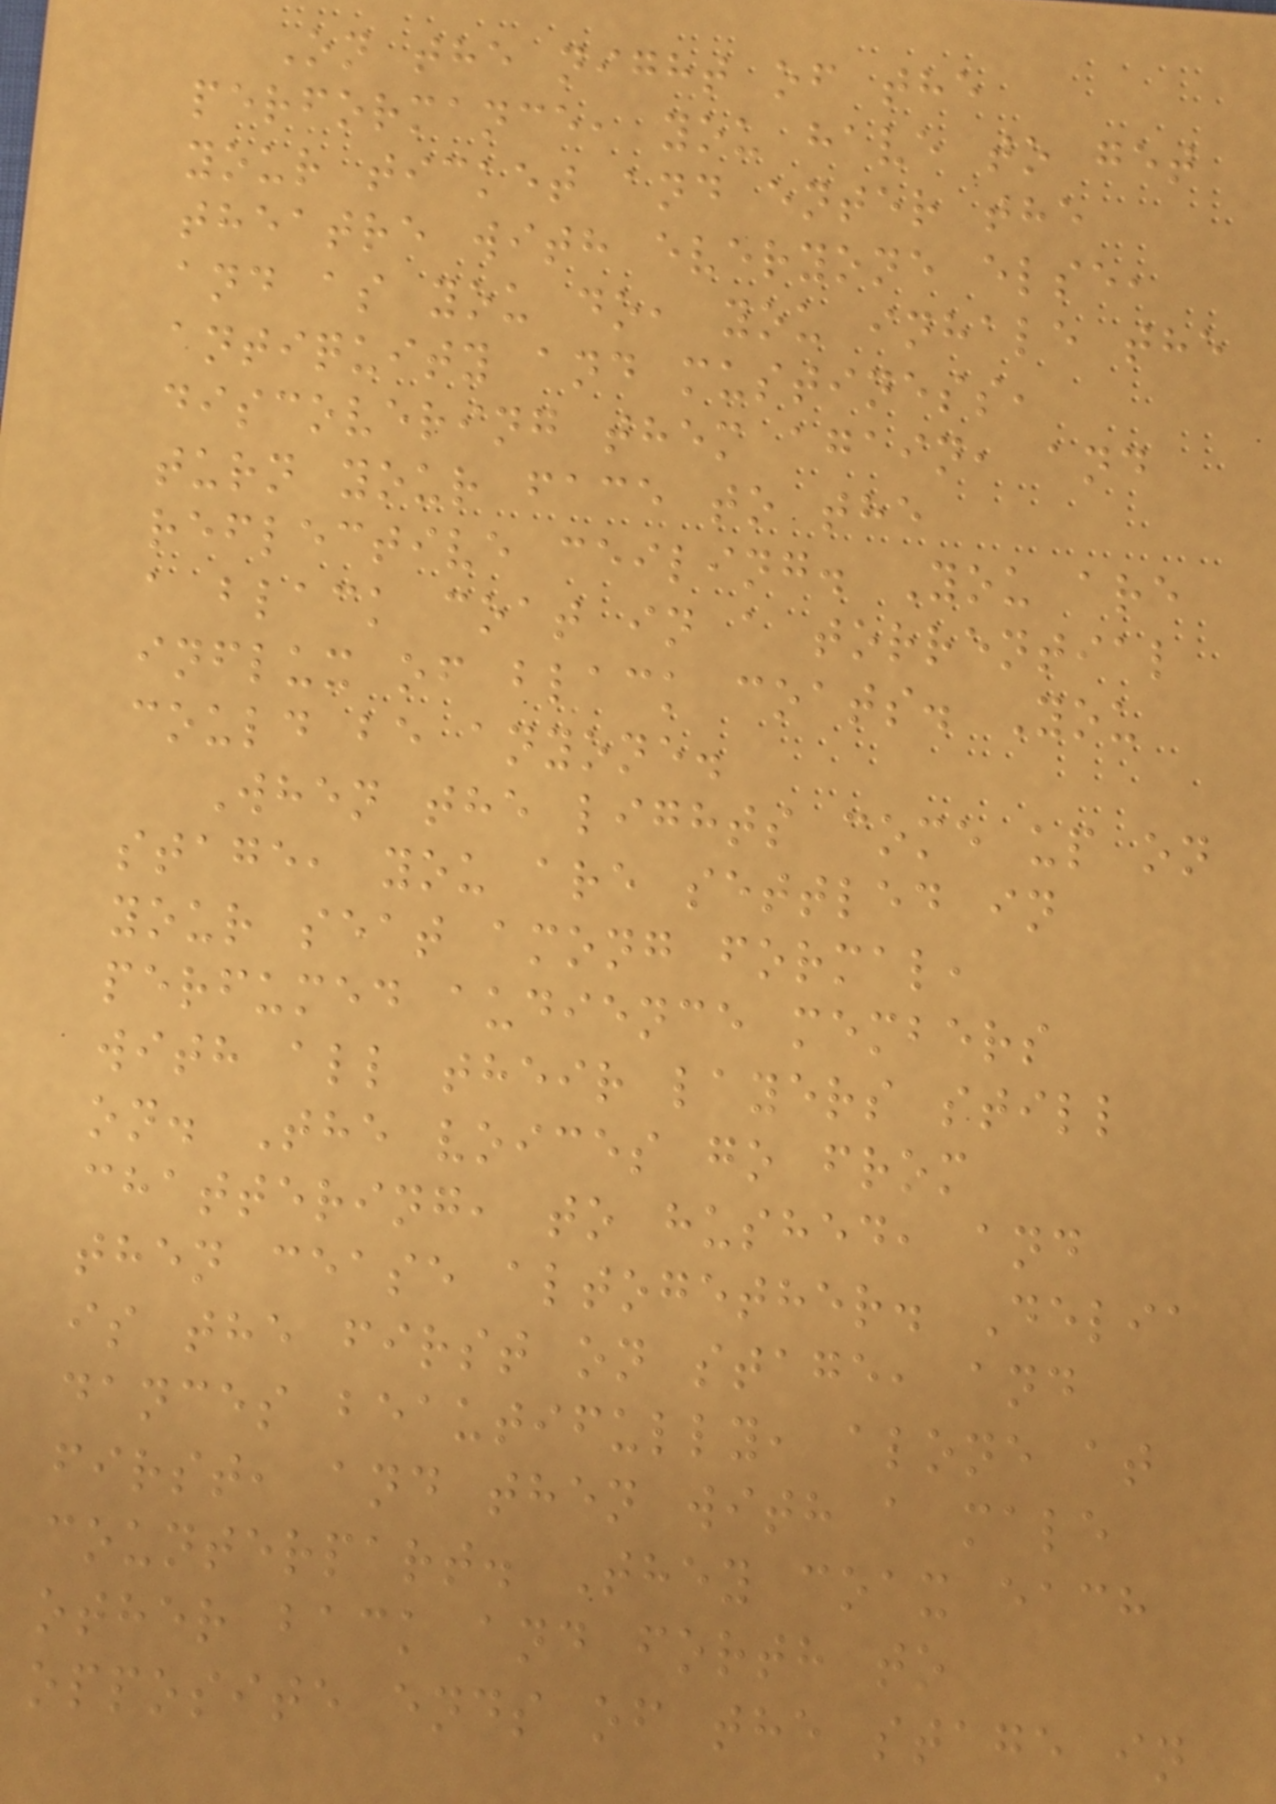On the night of the
performance, you have to get
your ticket and enter the
theatre with everyone else,
and as you do, you inhale the
antiquity and mustiness,
discovering them again, and
turn your face to the
reflective ceiling. You are
a black coat in a torrential
influx of black coats. You
could be anyone.
When the lights come up on
stage, you are settled in
your seat among formal,
perfumed audience members
with all their layers still
on. The voices go from
chattering, to hushed, and
then cease altogether. Delia
is the first on stage, and
dances beautifully, alone at
first, and then with a male
counterpart. They coax each
other back and forth to
opposite ends of the stage in
